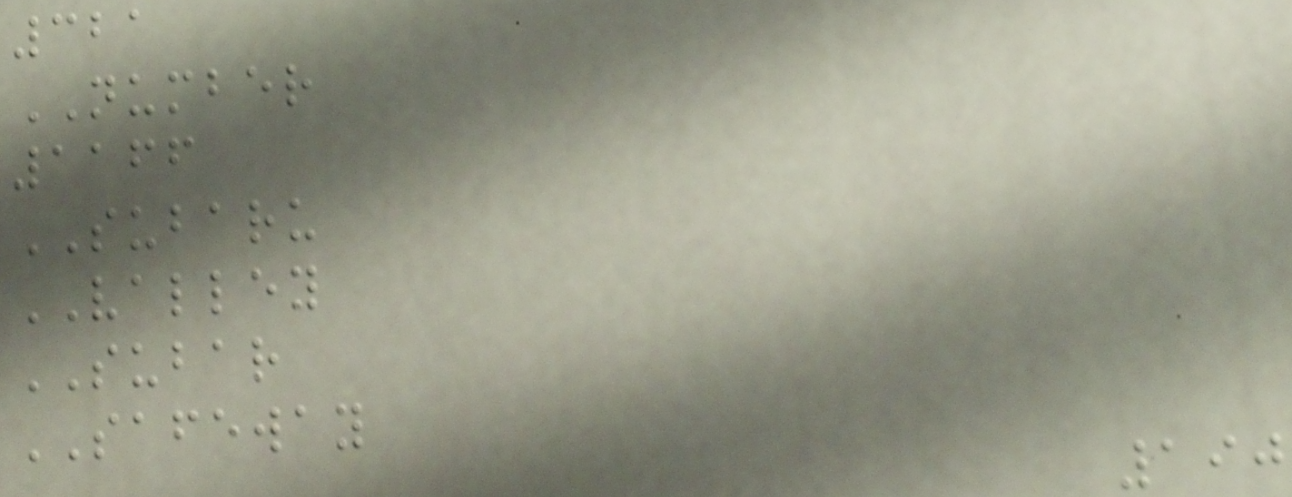321
NUMBER
1166
SUBARU
VALLEY
SUBAR
SAFEWAY
190
